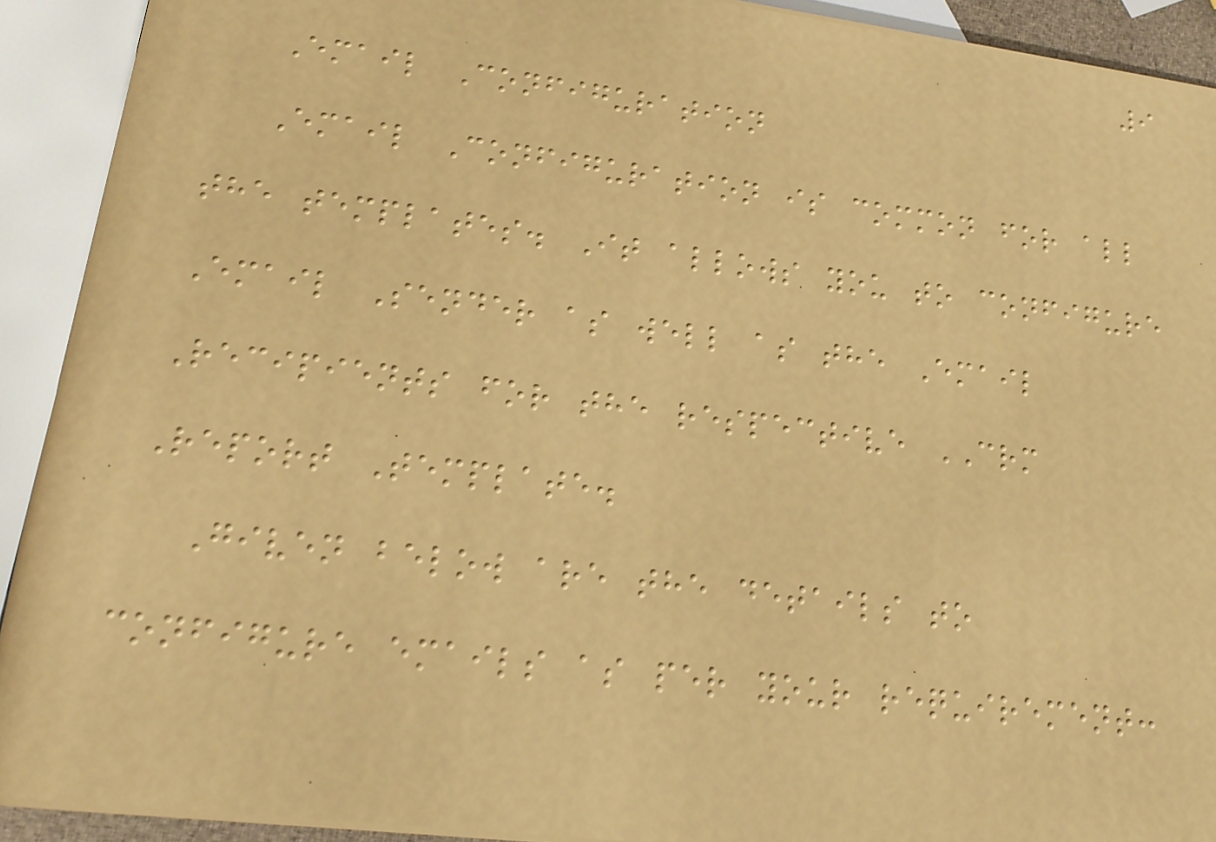9
Email Configuration
Email Configuration is common for all
the templates. It allows you to configure
Email Sender as well as the Email
Recipients for the respective CRM
Report Template.
Given below are the details to
configure emails as per your requirement:
